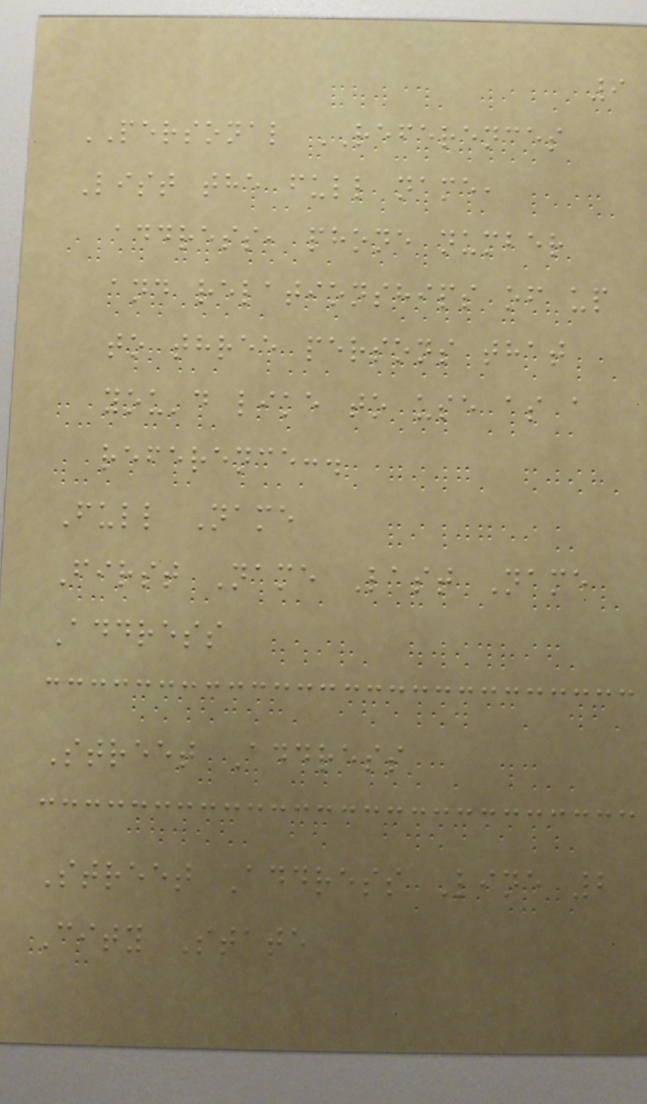9
PERSONAL REFERENCES
List the full name,
address, phone number
and relationships of up
to three persons that
you'd like to use as a
reference:.
Full Name
First Name Last Name
Address
Street Address
Street Address Line 2
City State
